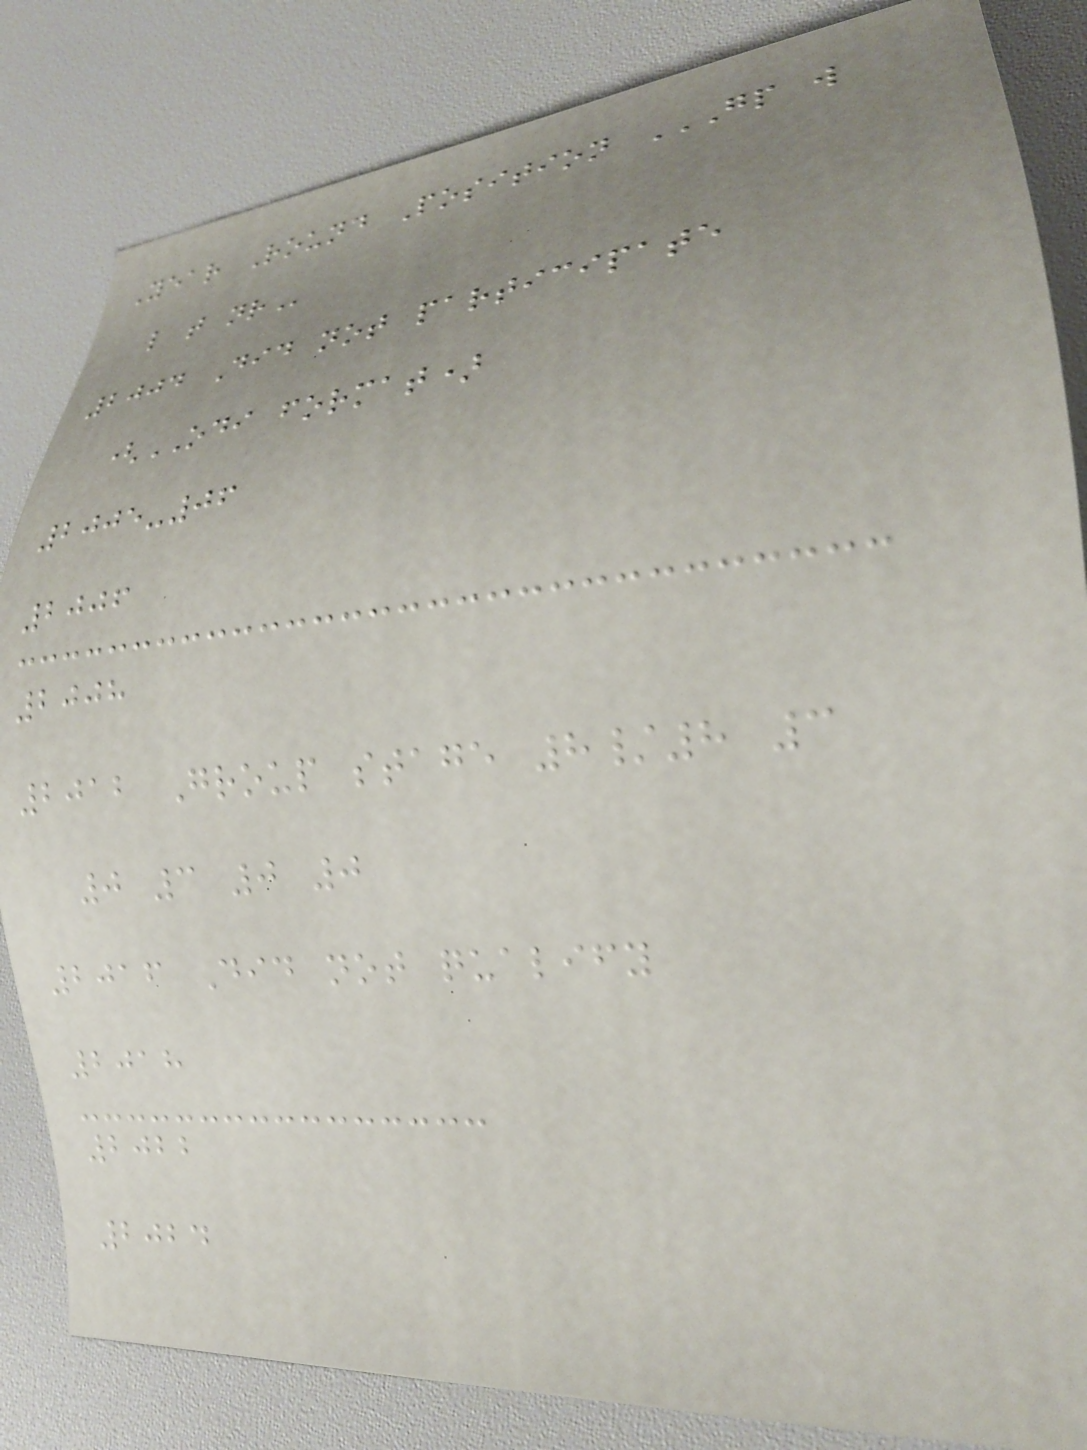Year Round Position GP W
L T NR
2004 Did not participate
(ODI format)
2005-06
2006
2008
2012 Group stage 8/8 3
0 3 0 0
2016 Did not qualify
2018
2022
2024
